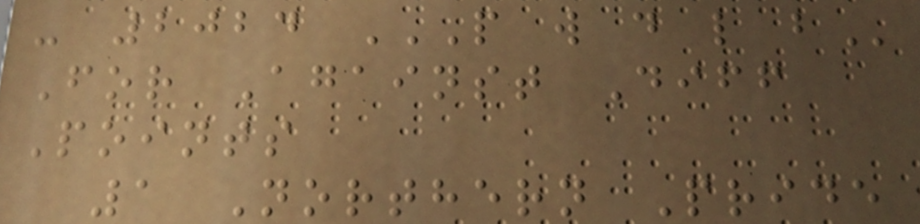- 2024 P W D L B
For Against Diff
Points
1 Northern Pride
